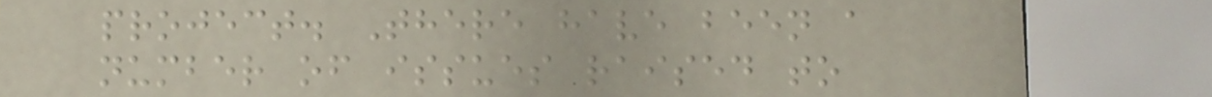project. There have been a
number of issues raised to
